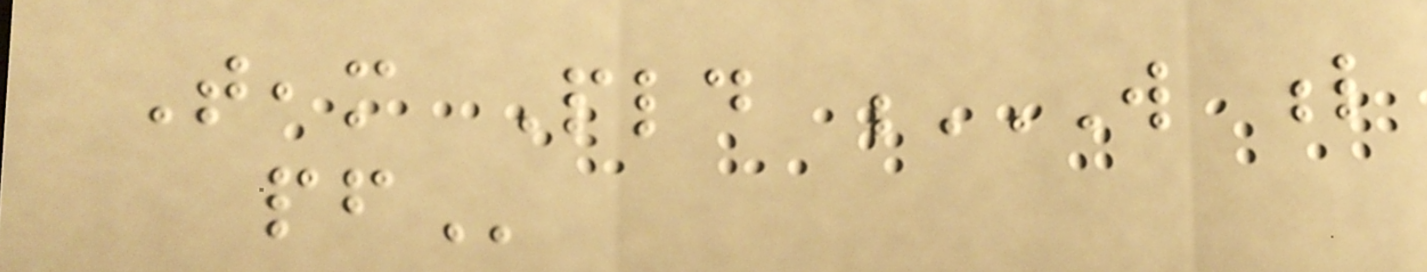Team Pld W L
PF
